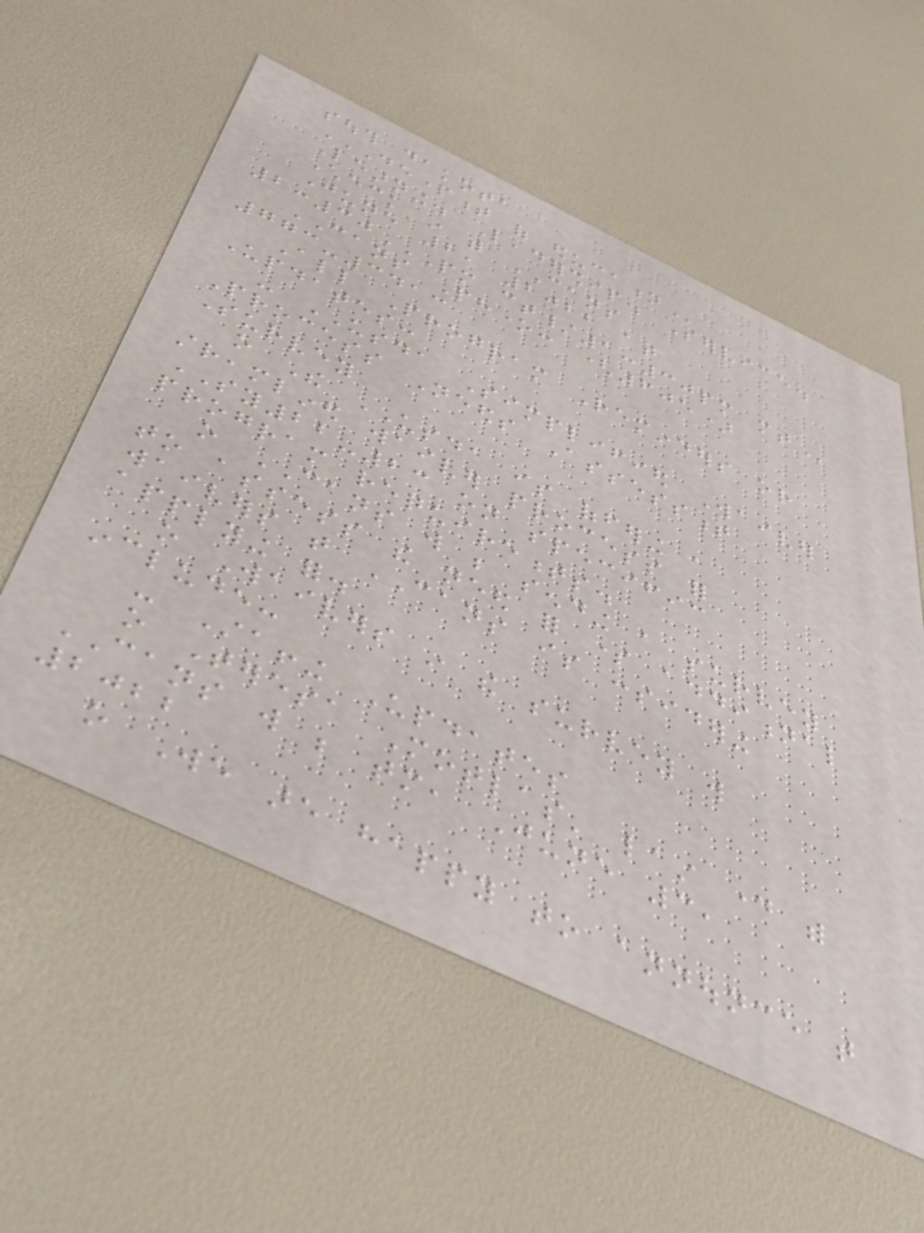south dakota
DEPARTMENT OF EDUCATION
Learning. Leadership. Service.
Check in with CANS
June 2, 2022 at
2:30PM CT/1:30PM MT
CANS Phone: (605)
773-3413
All Program Reminders or
Updates:
- USDA Simplified Waiver
Process Needs Assessment
Survey
o The USDA is offering a
streamlined waiver process for
SY22-23 on specific
program requirements.
o CANS will be sending a survey
to assess the need for some additional
waivers that CANS is considering
applying for.
o Waivers in the survey will
include:
- Staffing Updates
o Teresa Motlas' last day with
CANS will be tomorrow, June 3,
2022
o We are happy to announce that
